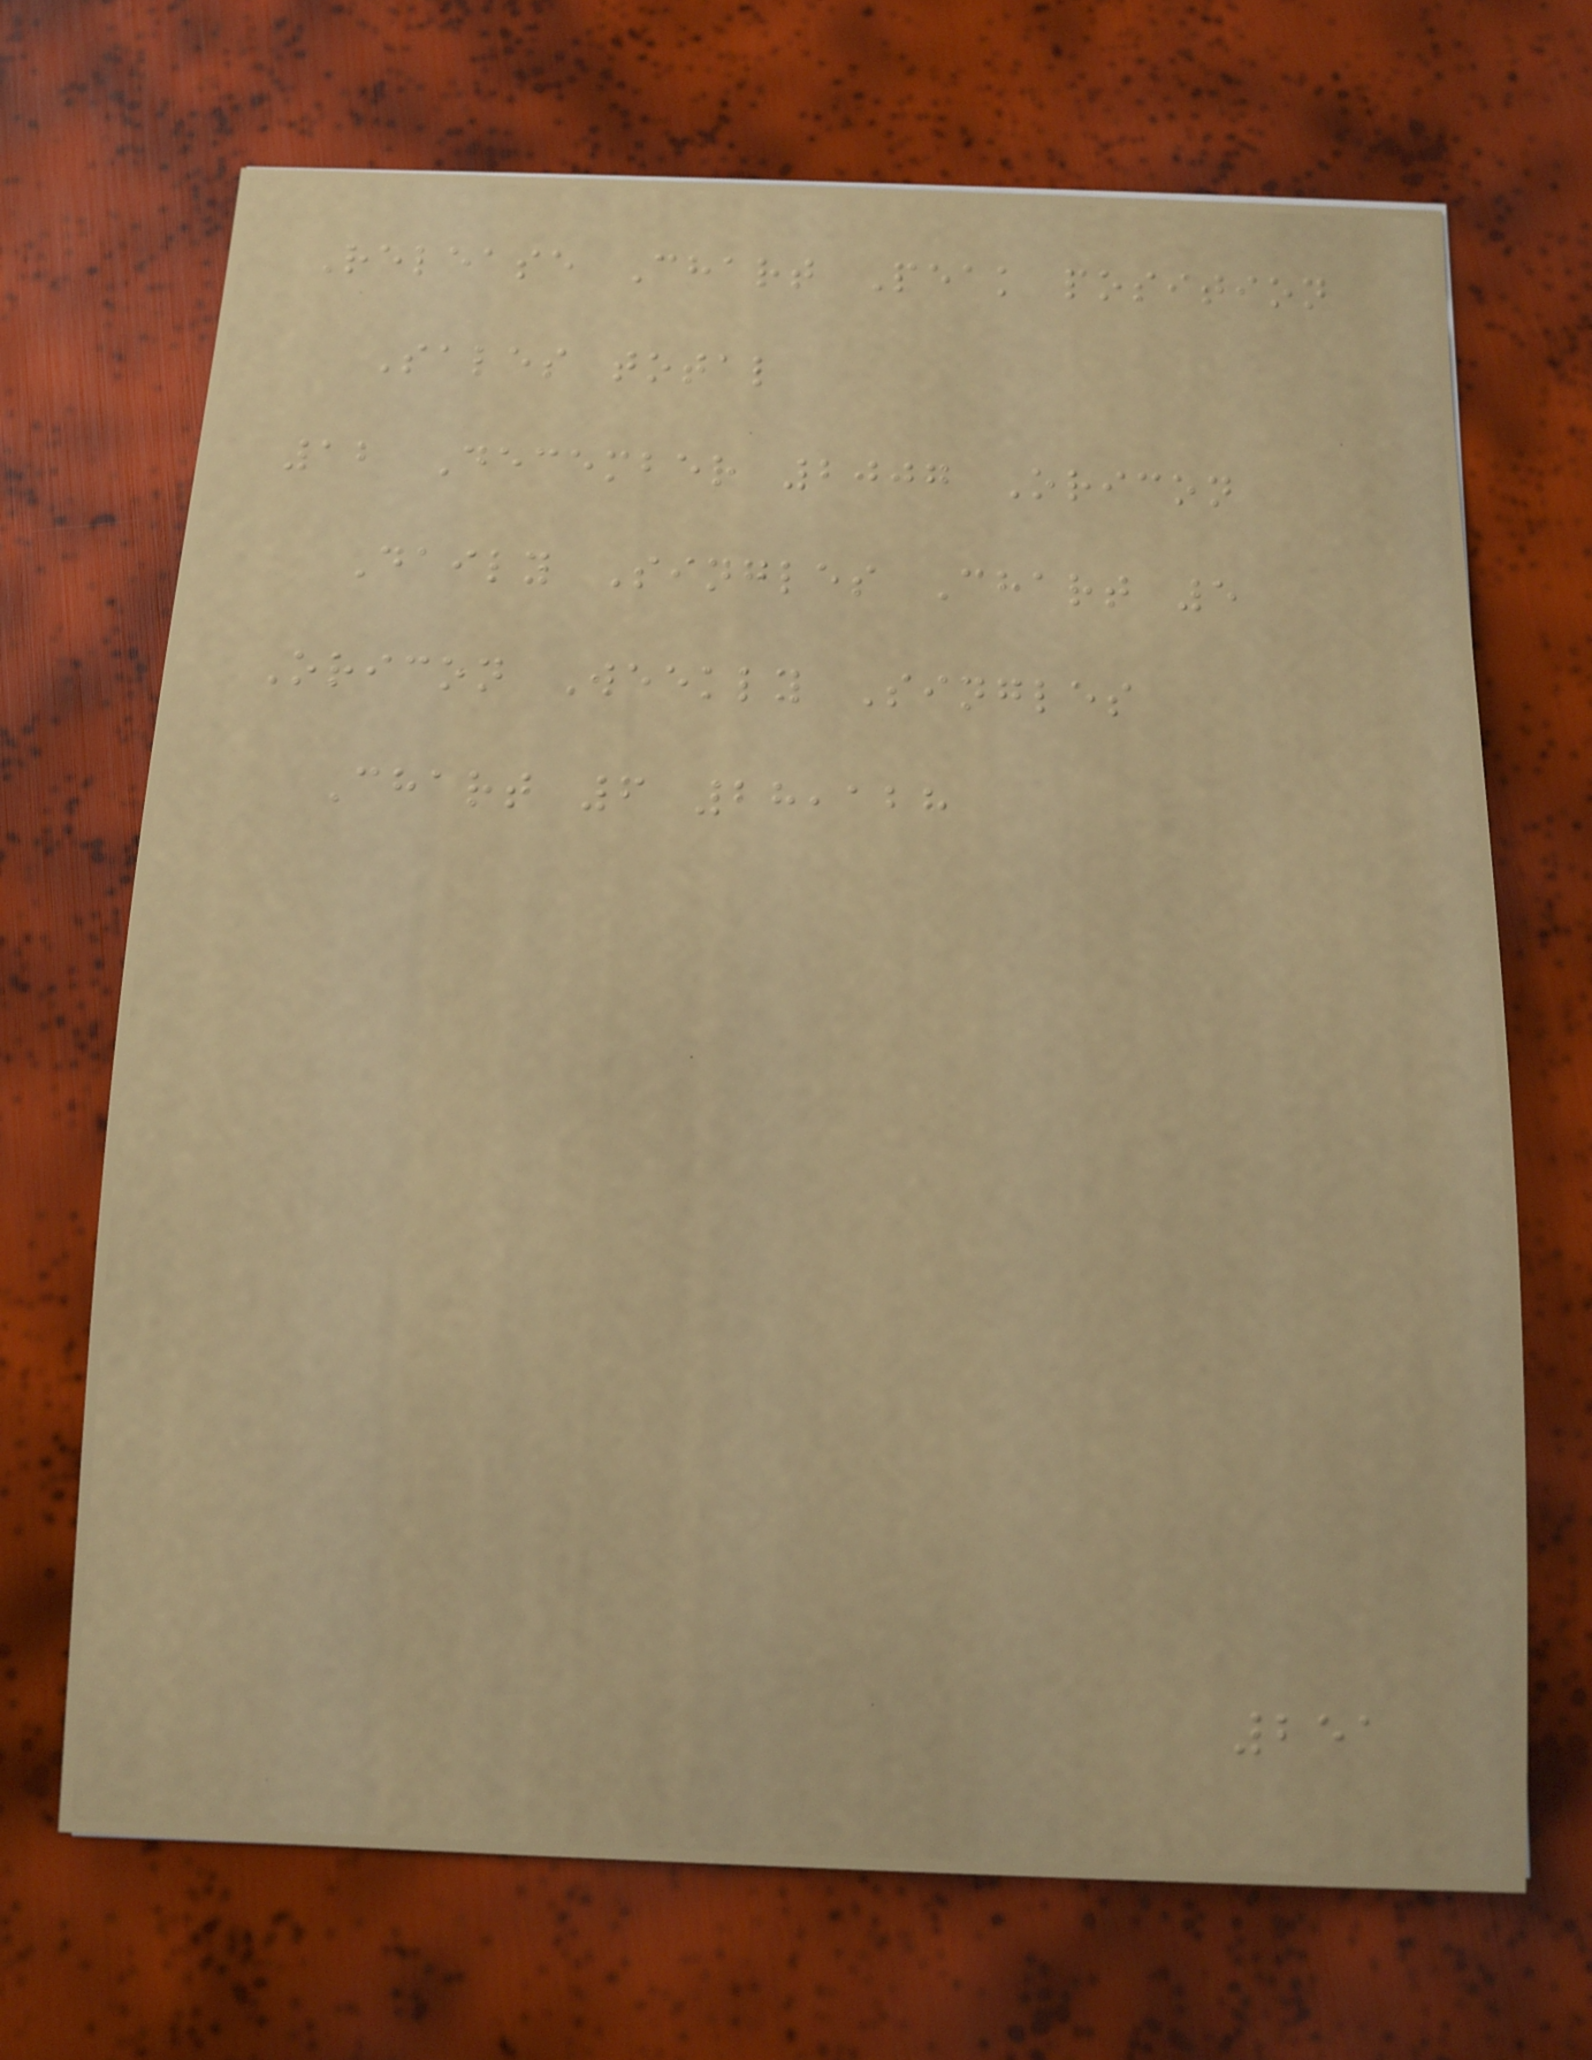Release Chart Peak position
Sales total
12 December 2007 Oricon
Daily Singles Chart 5
Oricon Weekly Singles
Chart 6 28,128
251
